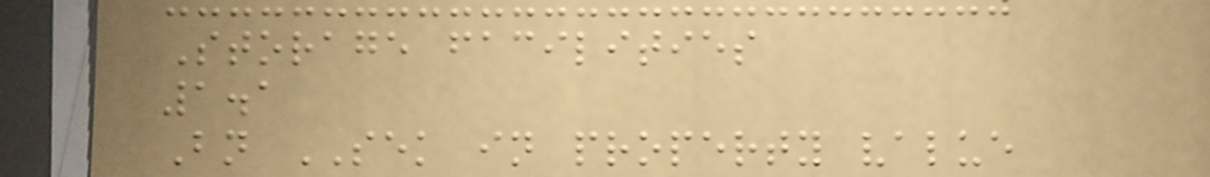Storage facilities
1.1
Bn SEK in property value
